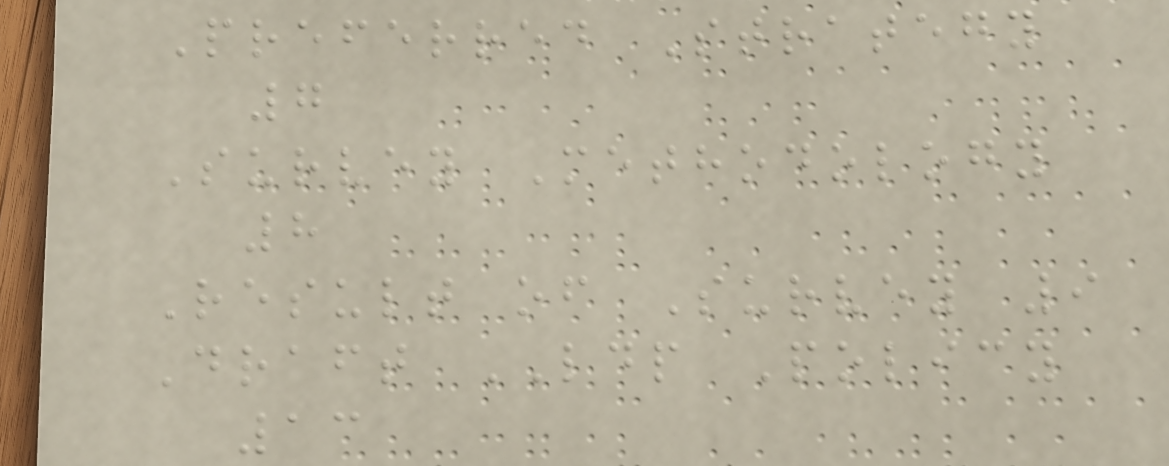Preferred Strategy
7
Survey Methodology
8
Result of Survey 9
Draft LDP Policy
13
